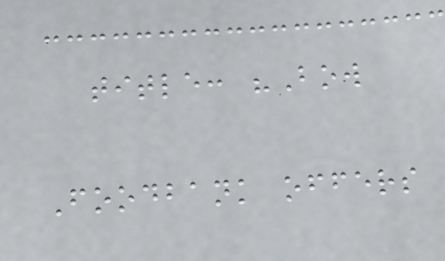title: "Bow
Foodbank offers
